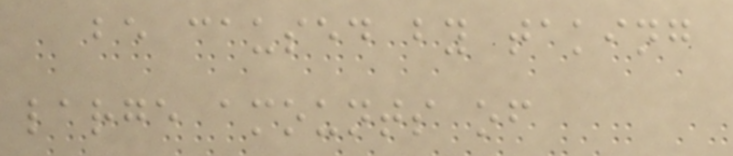be caused by taking
large amounts of
